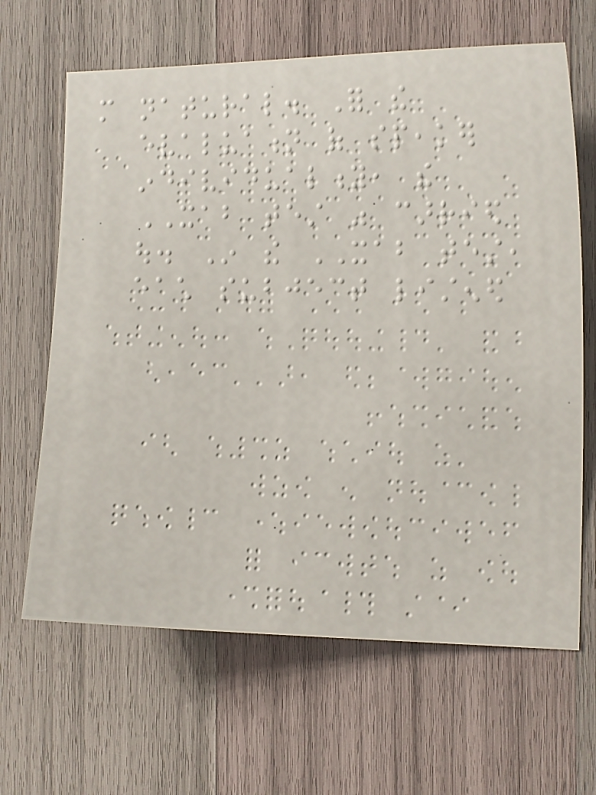more natural. For the
evaluation of speaker
individuality, the
XAB test was carried
out. In the XAB test,
each subject listened
